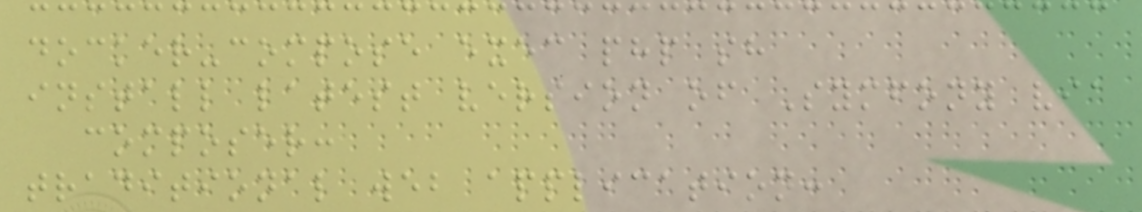docker-compose exec php sh
install latest version of Symfony via
composer:
traditional web application:
